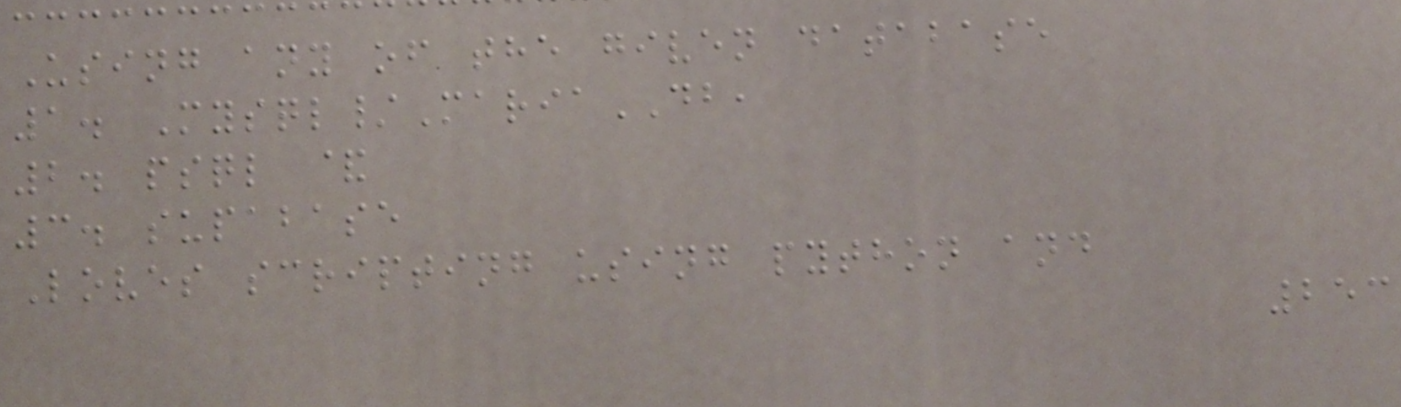Using any of the given database
1. Mysql/MariaDB,
2. psql &
3. supabase
Loves scripting using python and
253
